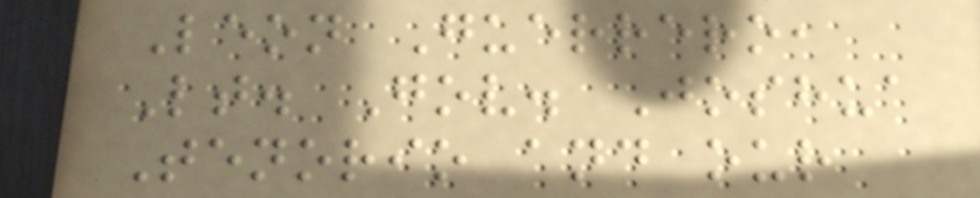Leon Guerrero,
Lt. Gov. Joshua
Tenorio and our
